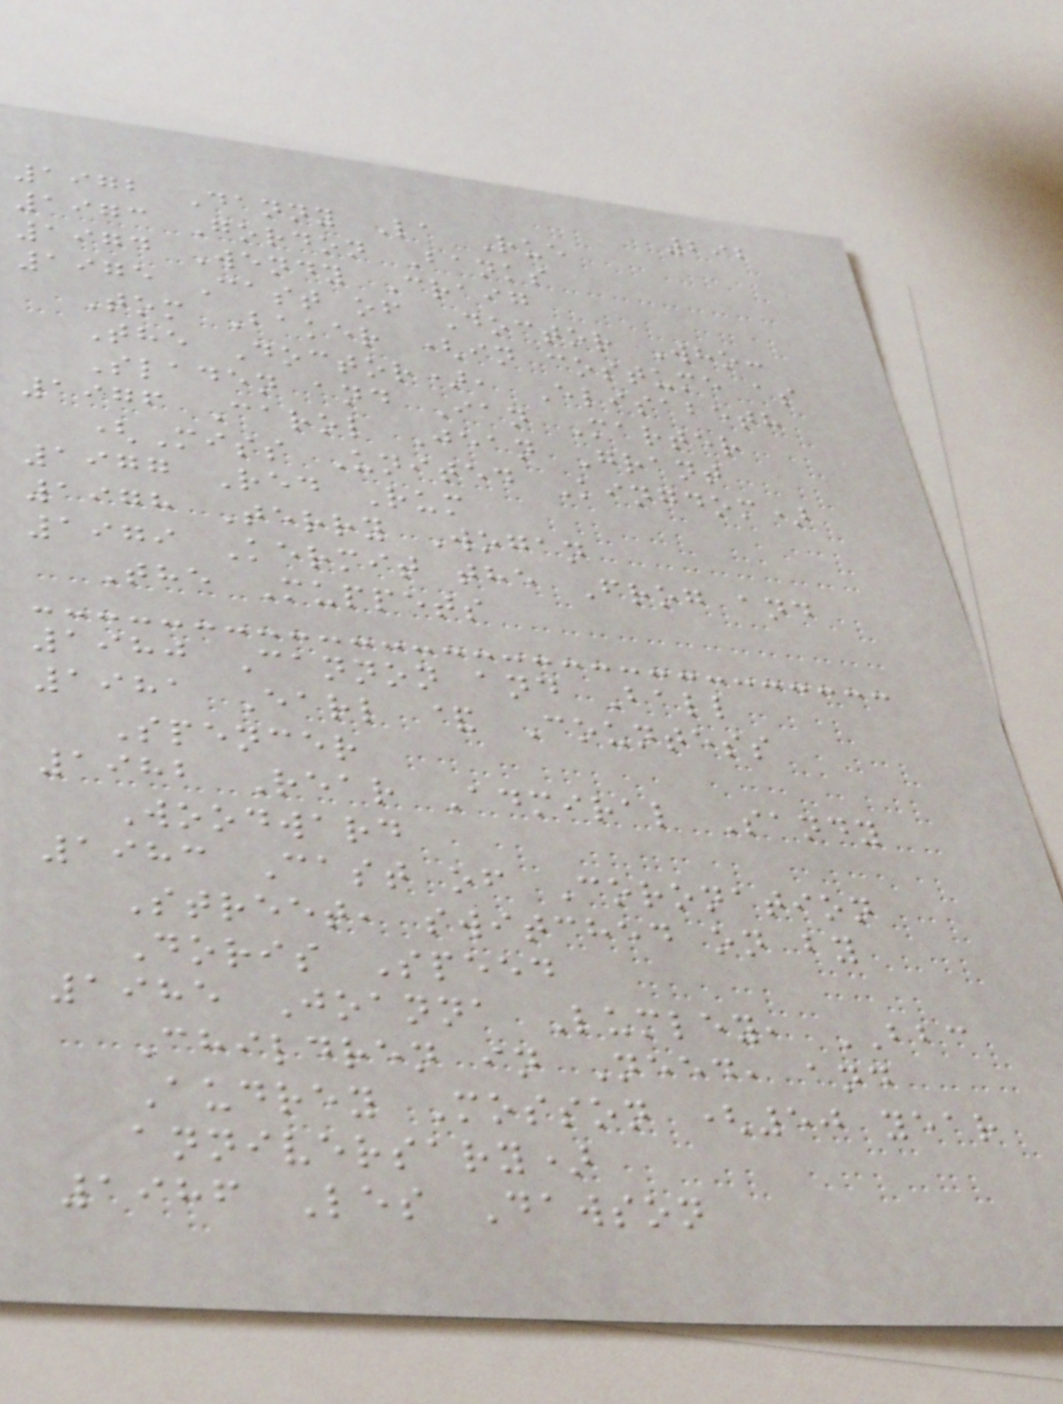292
1972 Danny La Rue
1973 Gordon Banks
1974 Wendy Craig
1975 Cast of Doctor Who:
Tom Baker (in costume as
The Doctor), Elisabeth
Sladen and Ian Marter
1976 Carol Jean Grant
(Miss United Kingdom)
1977 Red Rum
1978 Terry Wogan
1979 Kermit the Frog and
The Muppets
1980 Cannon and Ball
1981 Earl & Countess
Spencer
1982 Rear Admiral Sandy
Woodward
1983 Cast of Coronation
Street, switched on by
Doris Speed
1985 Joanna Lumley, BBC
Children in Need, and
Audrey Mosson (50 year
anniversary)
1986 Les Dawson
